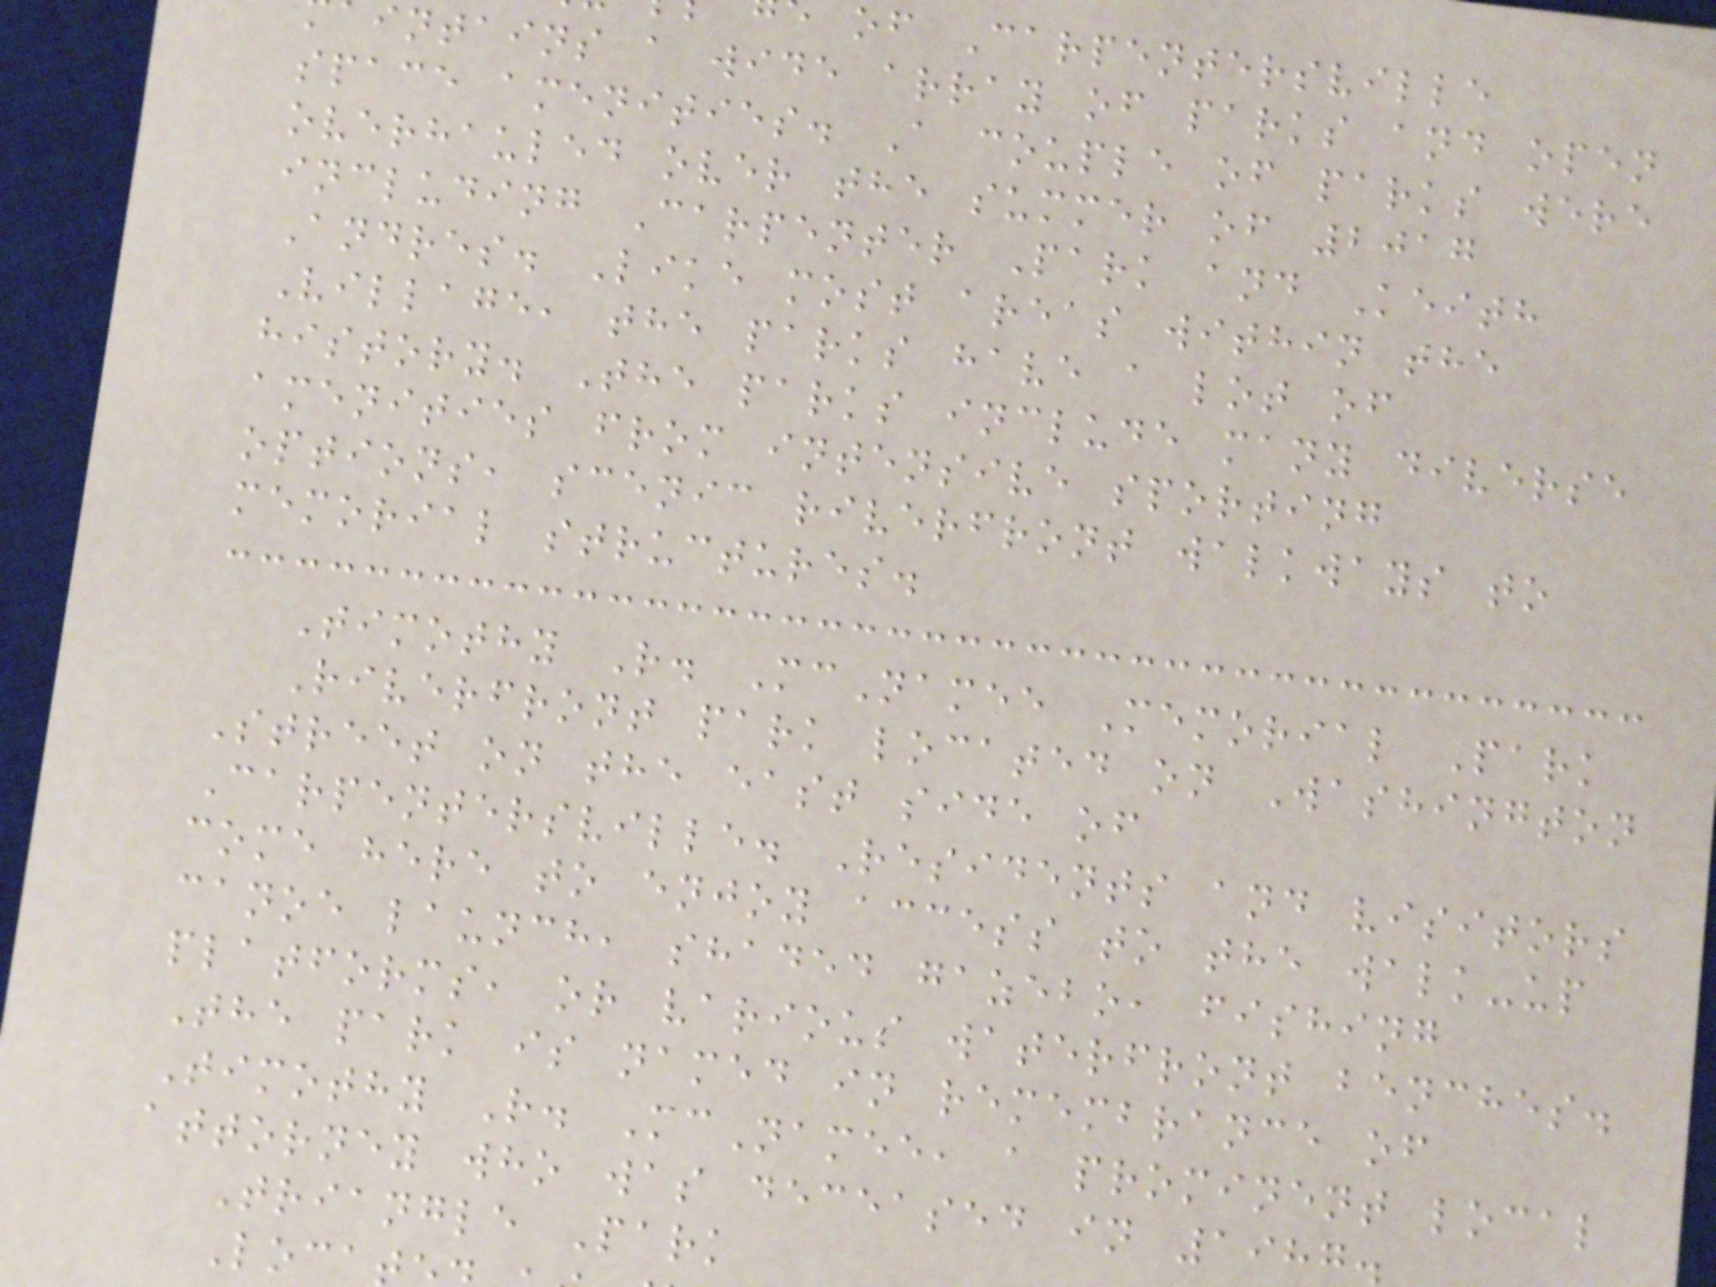of Carpentersville
intains a wide array of parks and open
space amenities. A couple of parks were
overhauled over the summer of 2017
including Carpenter Park and Keith
Andres. Like most areas within the
Village, the parks have a lot of
history. The parks include many diverse
amenities from intensive sporting
options, scenic riverfront walkways to
memorial structures.
Timothy R. McNamee Memorial Park
Riverfront park located on Washington
Street on the east side of
Carpentersville. Residents and visitors
come here to enjoy access to the walk-up
canoe launch, shaded gazebo, fishing
platforms, or various waterfront benches.
The park is named in remembrance of
Timothy R. McNamee, a prominent local
attorney who was deceased in 1987.
Triangle Park
